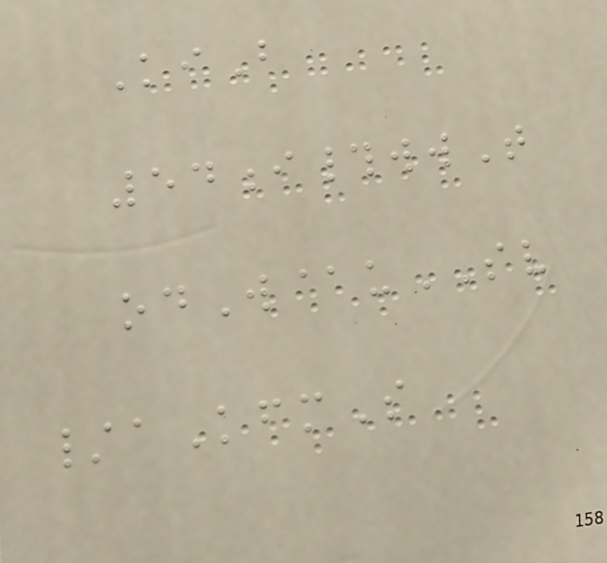KiB
54i#wwT
odW@uSV
/aKfmS
